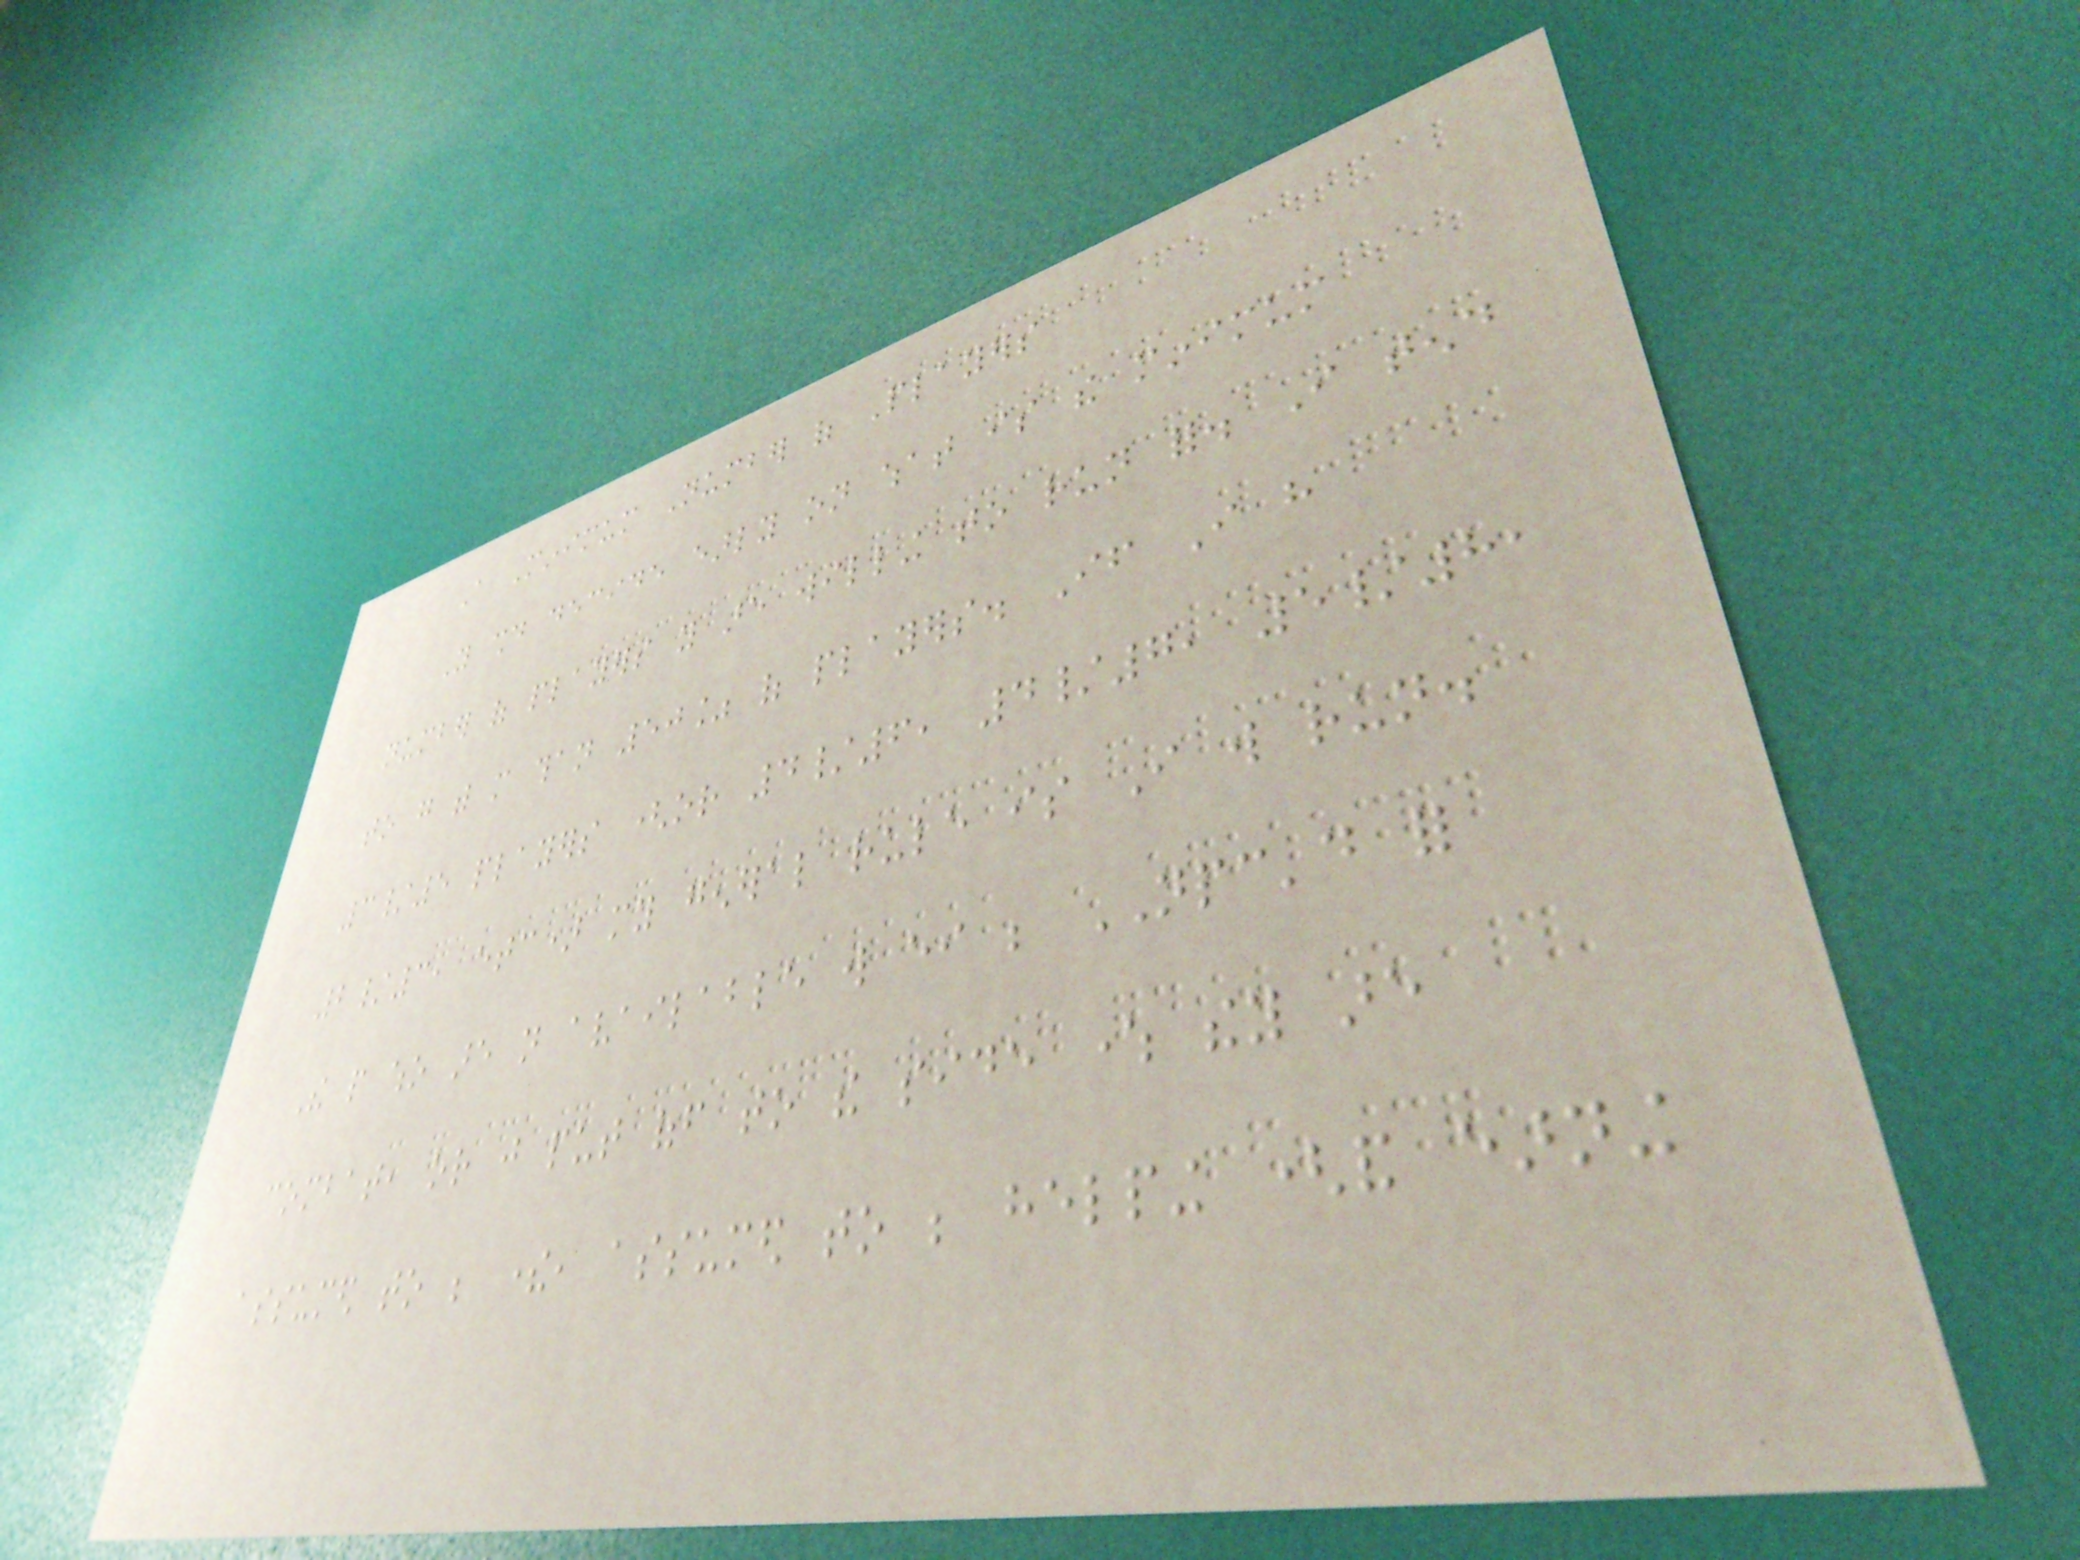A Minimum Number of Players
You should decide early on what is the minimum
number of players you are willing to run for. I tend
to go with more than 50% of players. If I have
3/5 players (or 4/6, 4/7, 5/8,
2/3, etc) my general rule is I will run.
The people who are not available will either be NPC'd for
combat, or just put off to the side where they are
assumed to be there, assumed to be helping (and earning
